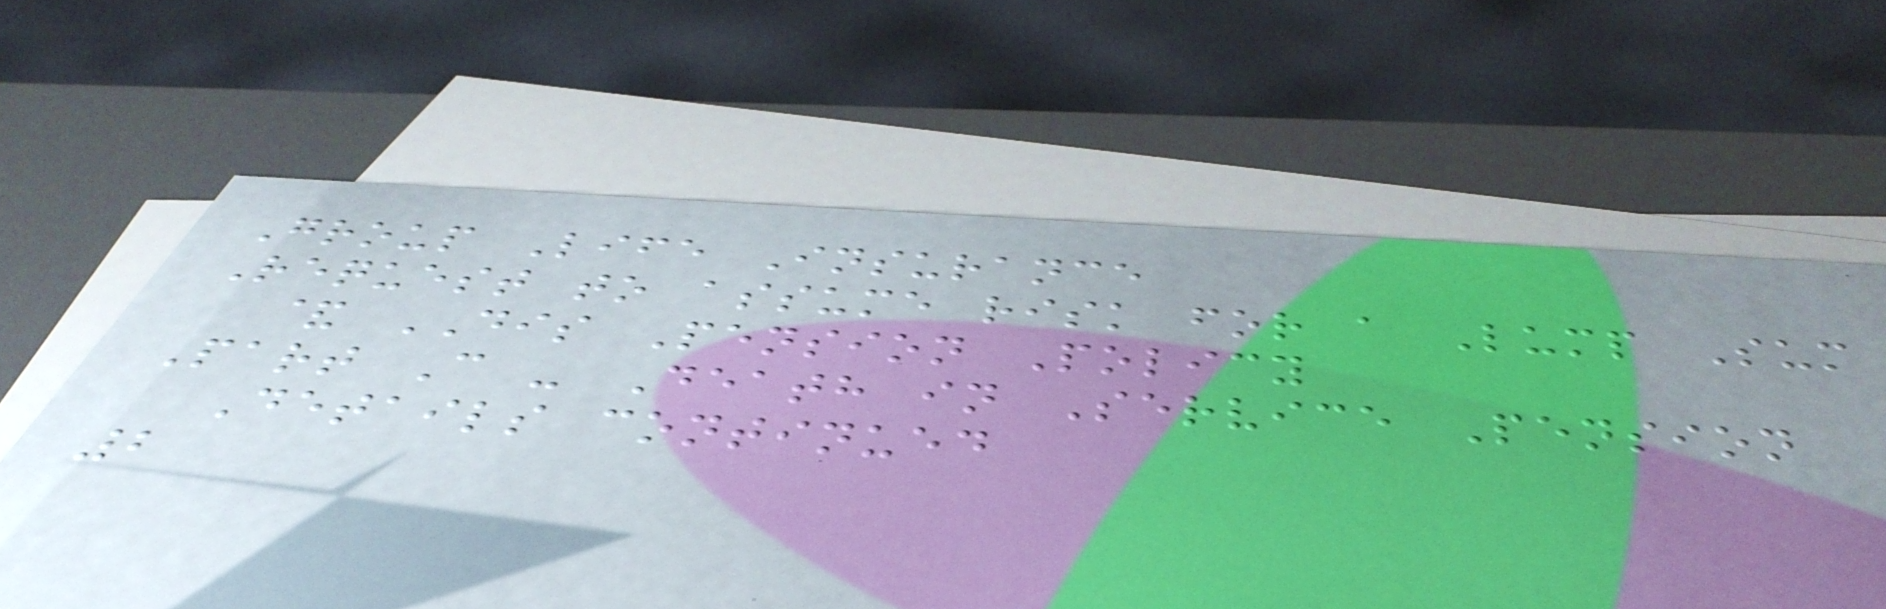Group Life Insurance
Request to assume risk for a Lump Sum
& DIS Pension Policy
Part C - Death in Service Pension
Details continued
2
